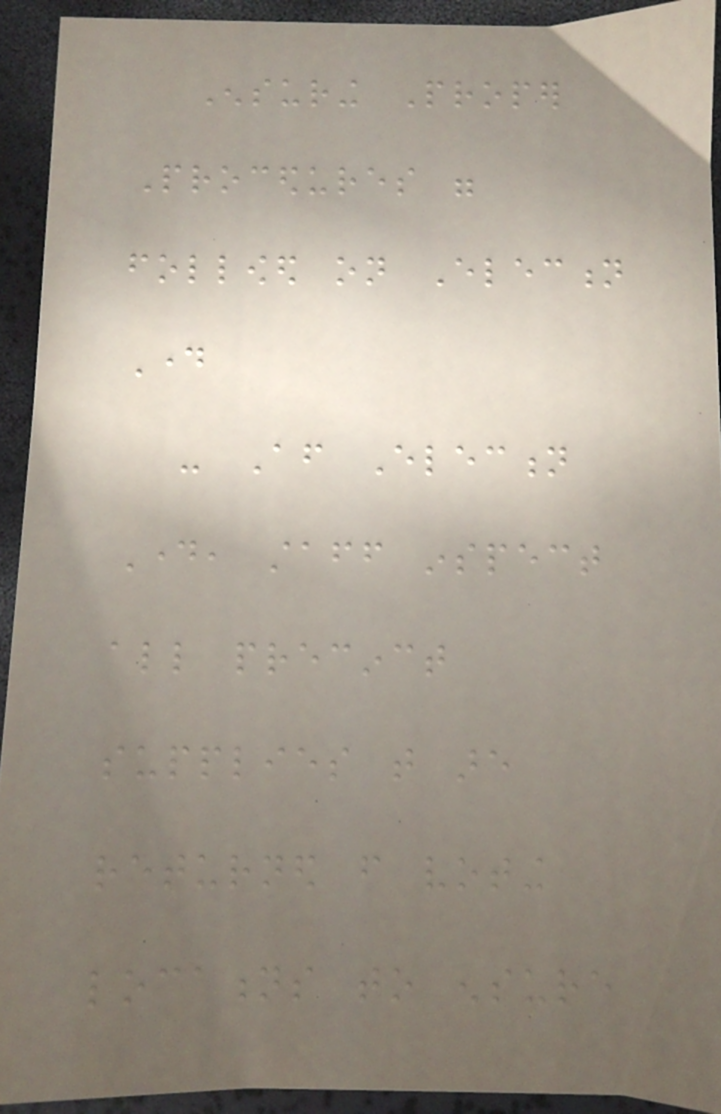Ensuring Proper
Procedures were
followed on Election
Day
- After Election
Day, staff inspect
all precinct
supplies that are
returned from voting
locations to ensure
